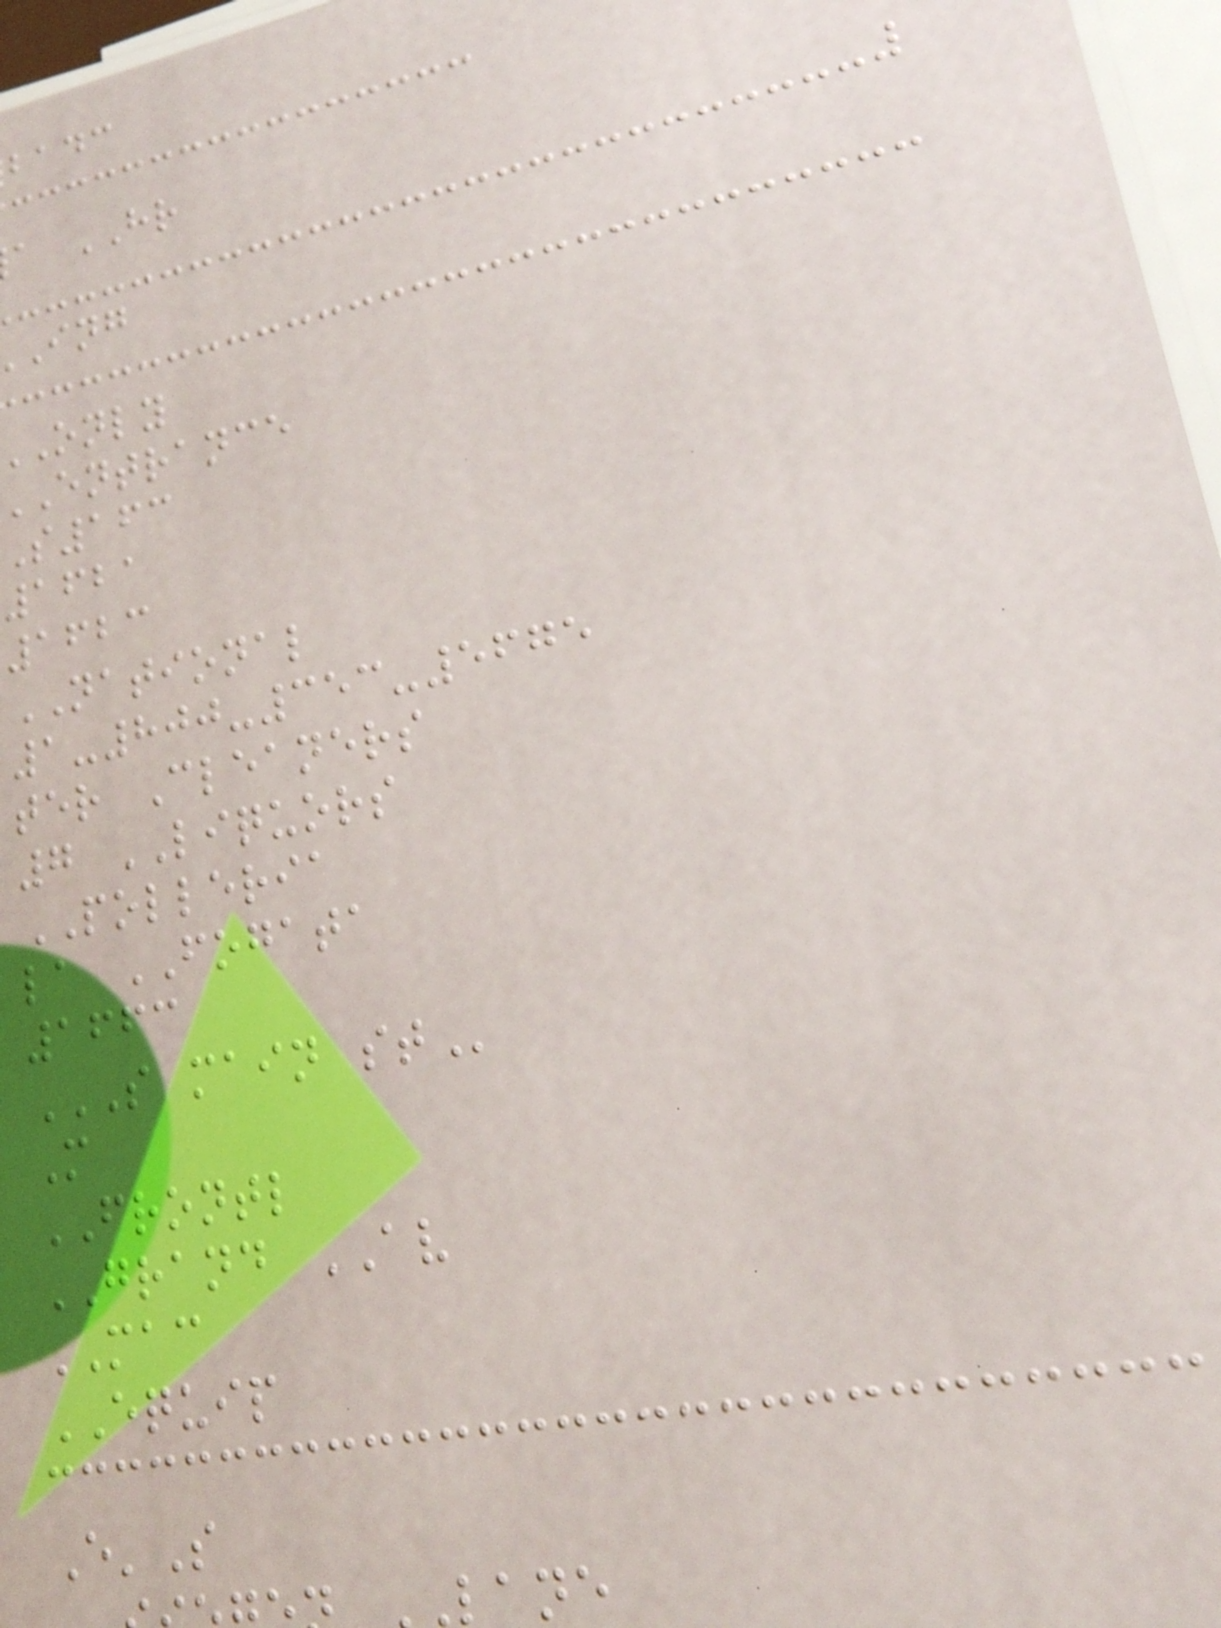badc
a HR
only
entrance
S163
1621
1623
NATIONAL
1-800-353-5675
ter Cleaners
7 LIQUORS
POLLERIA
la FOGATA
1663
S MAIN ST
M
FRONTL
GRAND AV
MAC
EQUIP
E'S
lane
